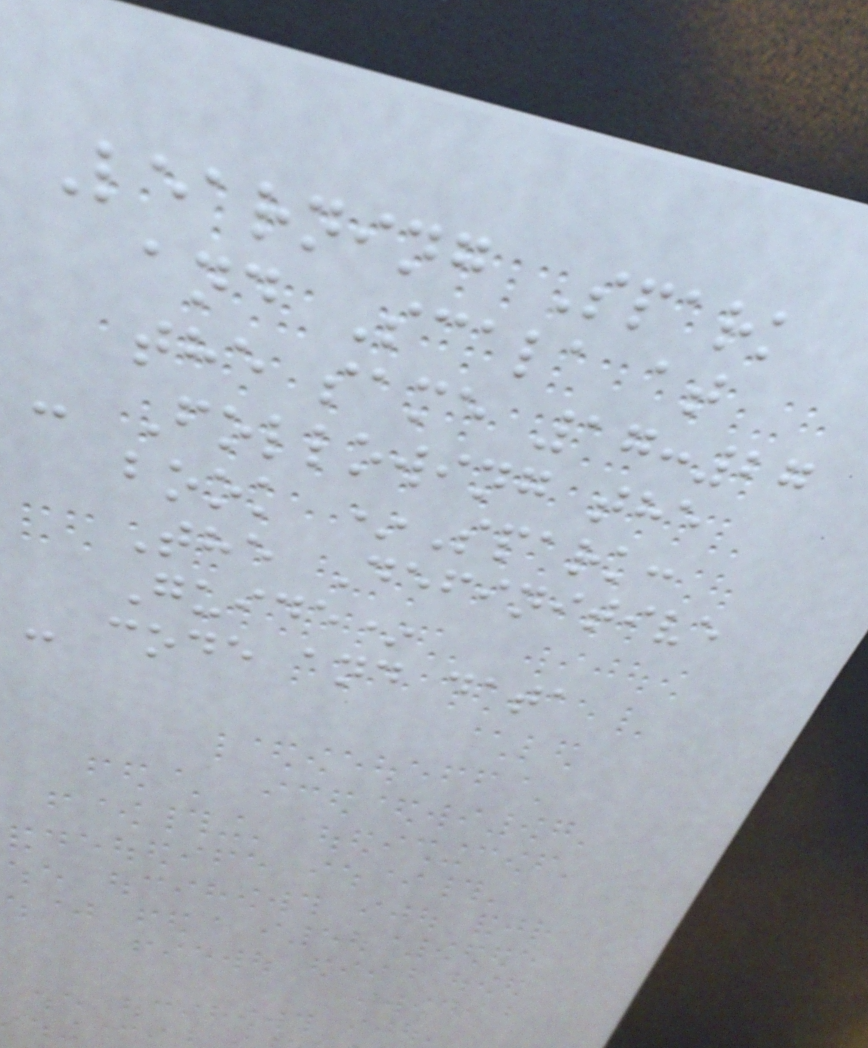Learning Spark
and Scala at
the same 17:27
- Following the
book *Spark:
The Definitive
Guide*
- code and data
